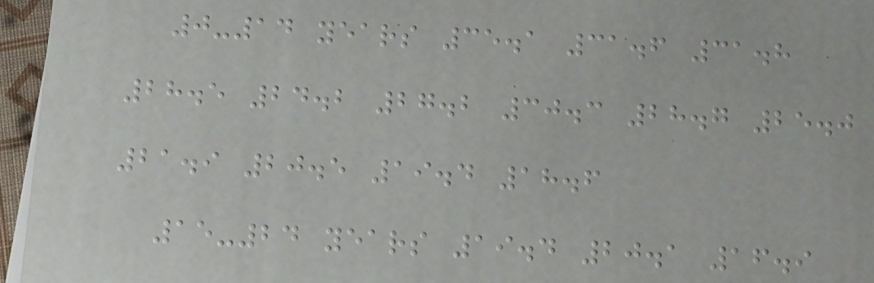0-14 years 35.1 31.6 31.8
28.5 24.2 27.2 30.3 28.7 25.0
21.9 20.5 19.4 18.6
15-24 years 19.4 20.1 16.9
